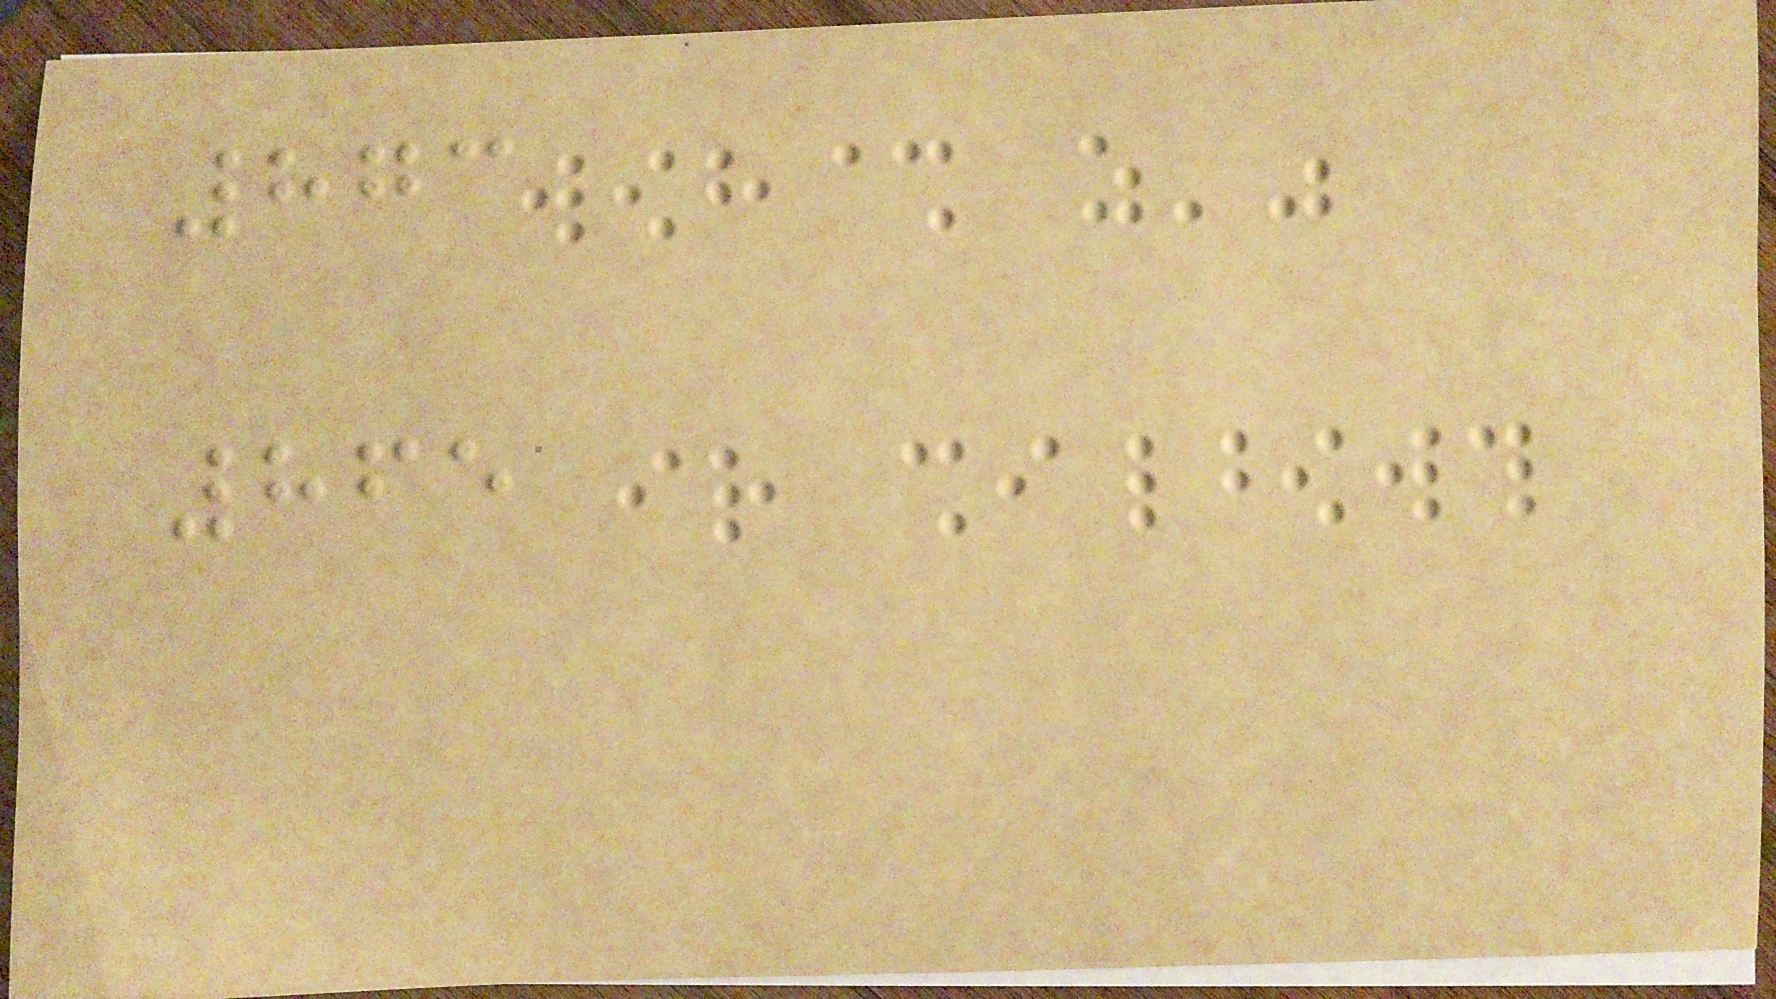873
865
